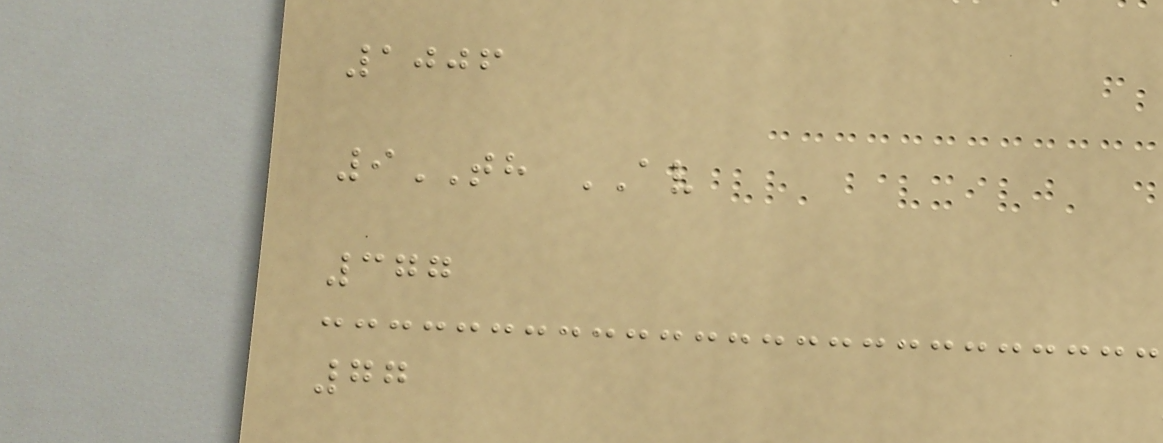1006
9TH AV
377
77
